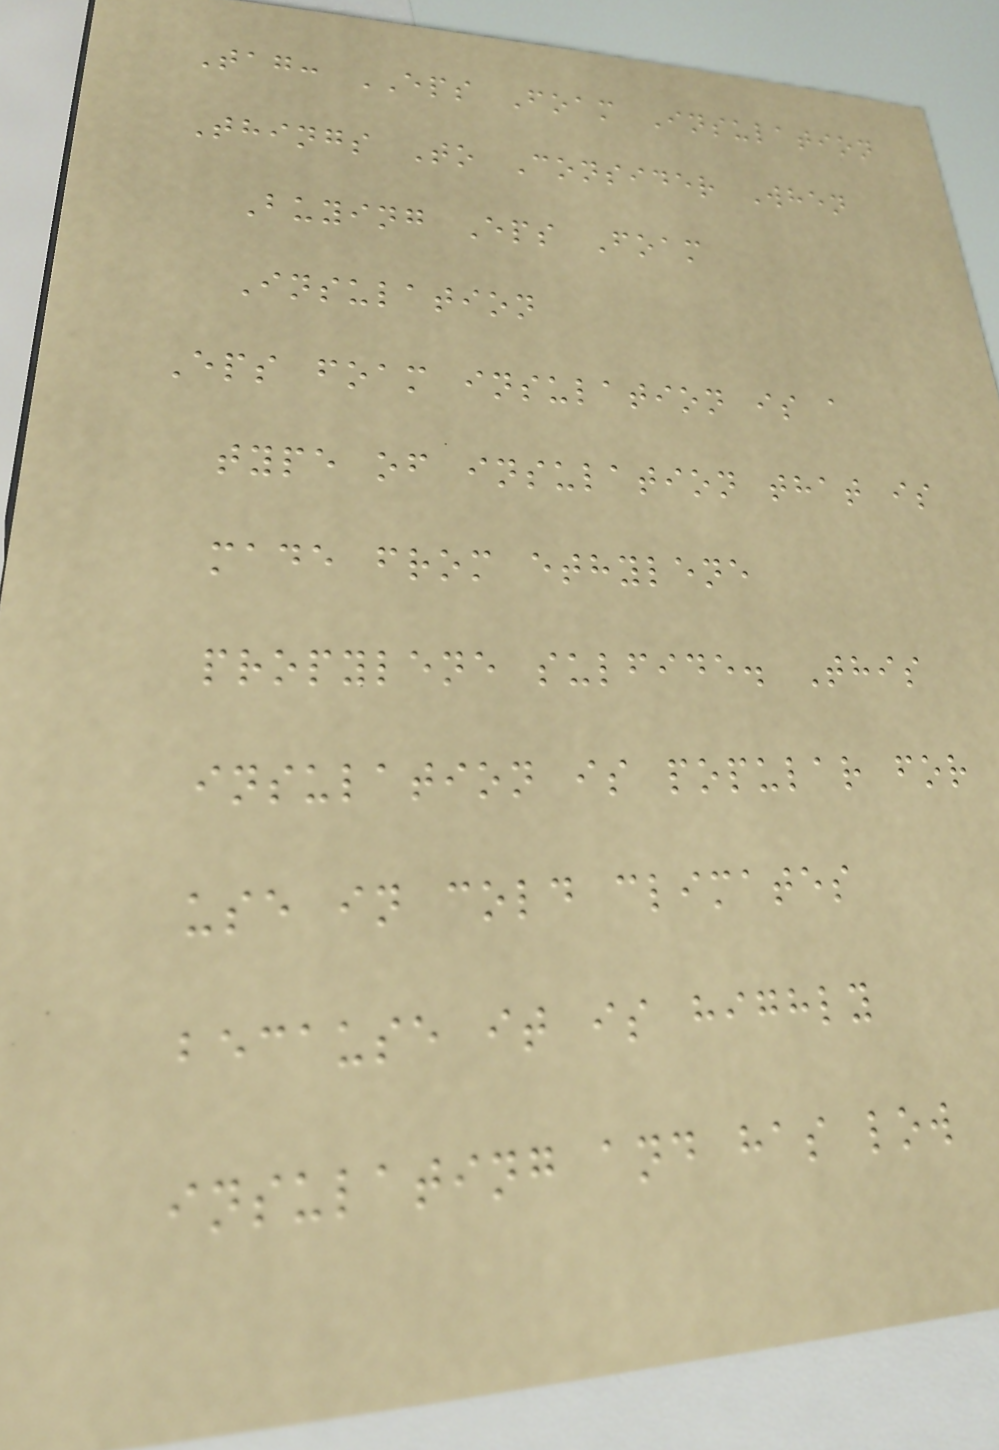Tag: EPS Foam Insulation
Things To Consider When
Buying Eps Foam
Insulation
Eps foam insulation is a
type of insulation that is
made from ethylene
propylene sulfide. This
insulation is popular for
use in cold climates
because it is highly
insulating and has low
